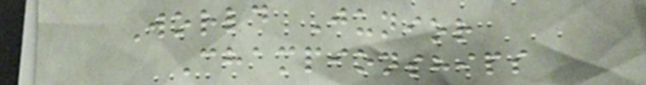World Junior
Championships
